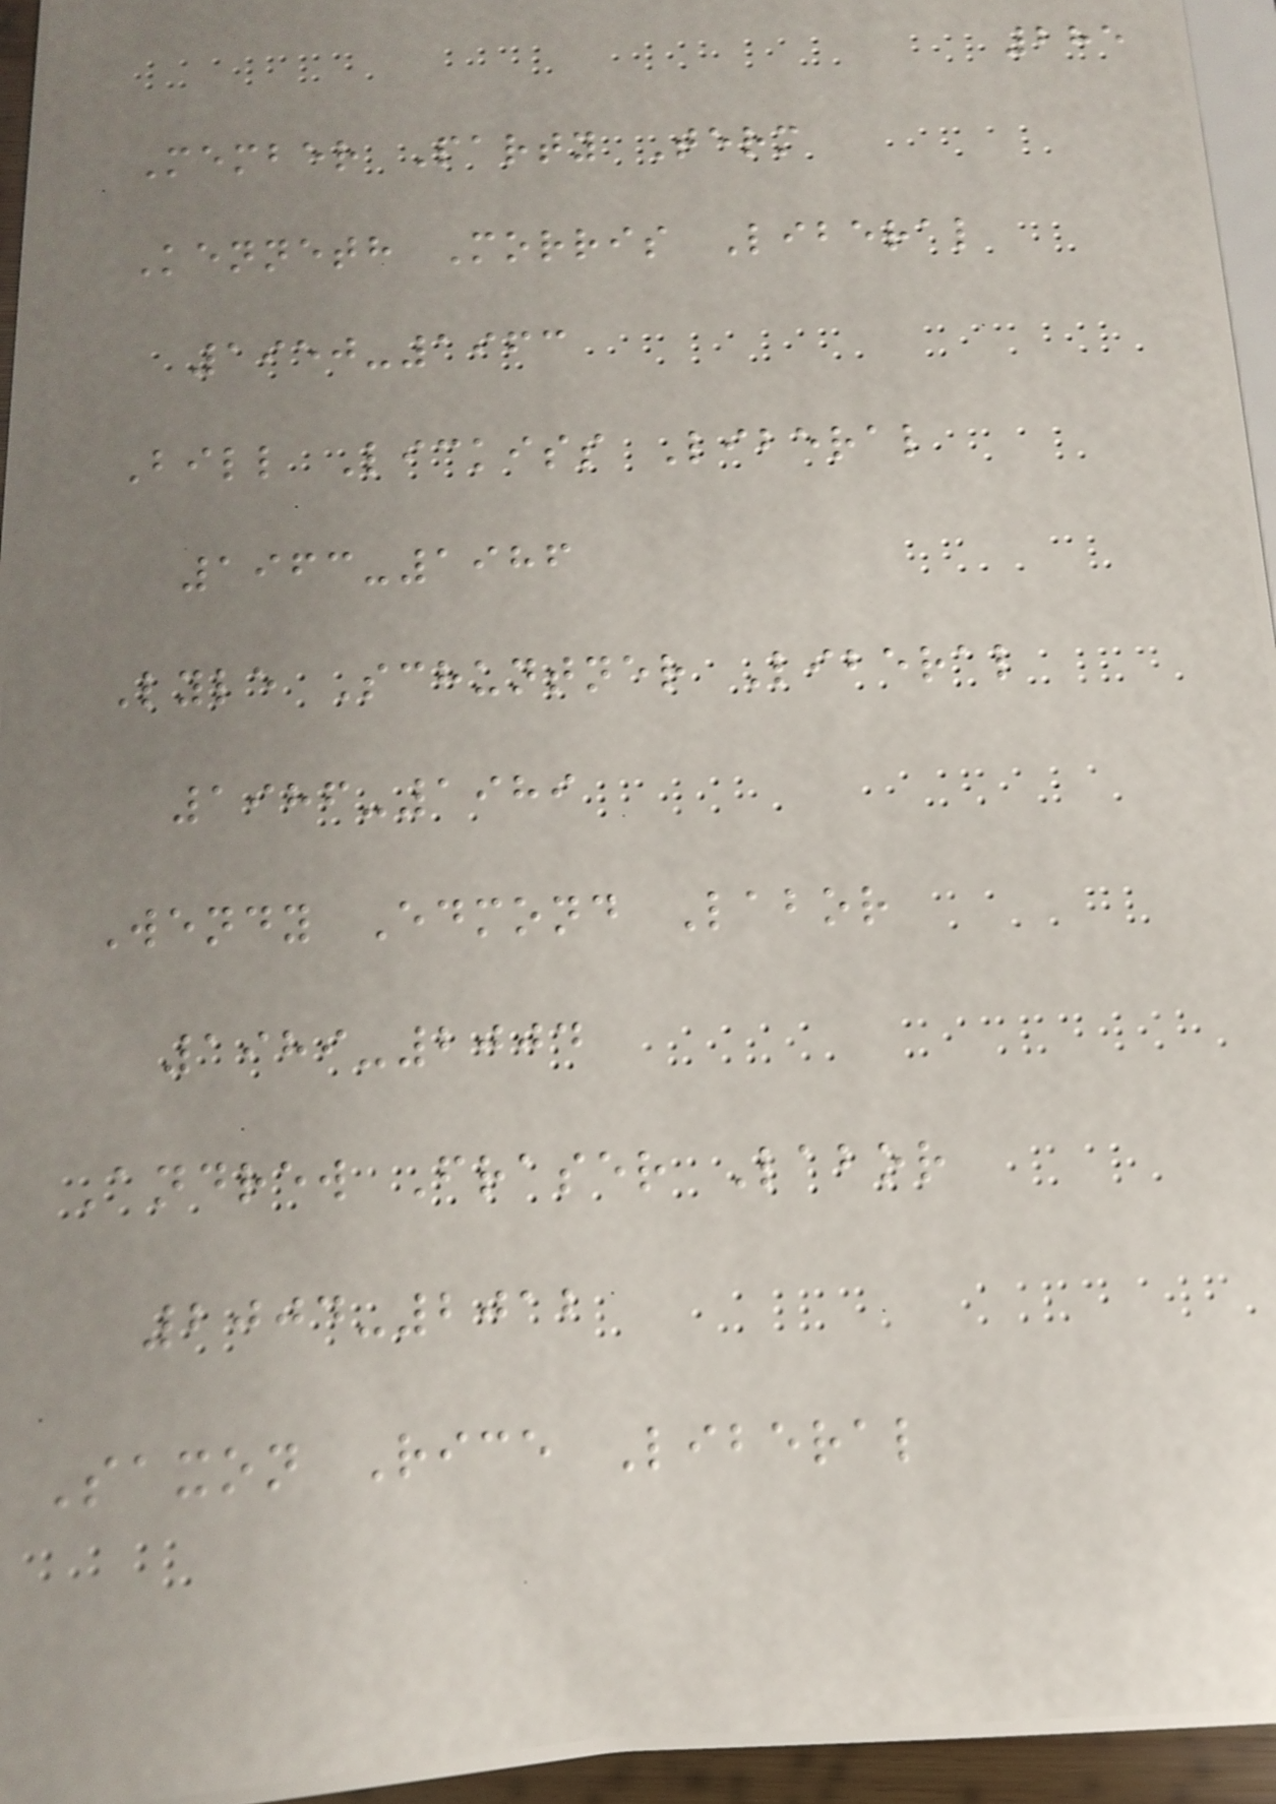285
Member Party Term
Kenneth Morris Liberal
1950-1963
Bill Lickiss Liberal
1963-1986
Lyle Schuntner Liberal
1986-1989
Wendy Edmond Labor
1989-2004
Andrew Fraser Labor
2004-2012
Saxon Rice Liberal
